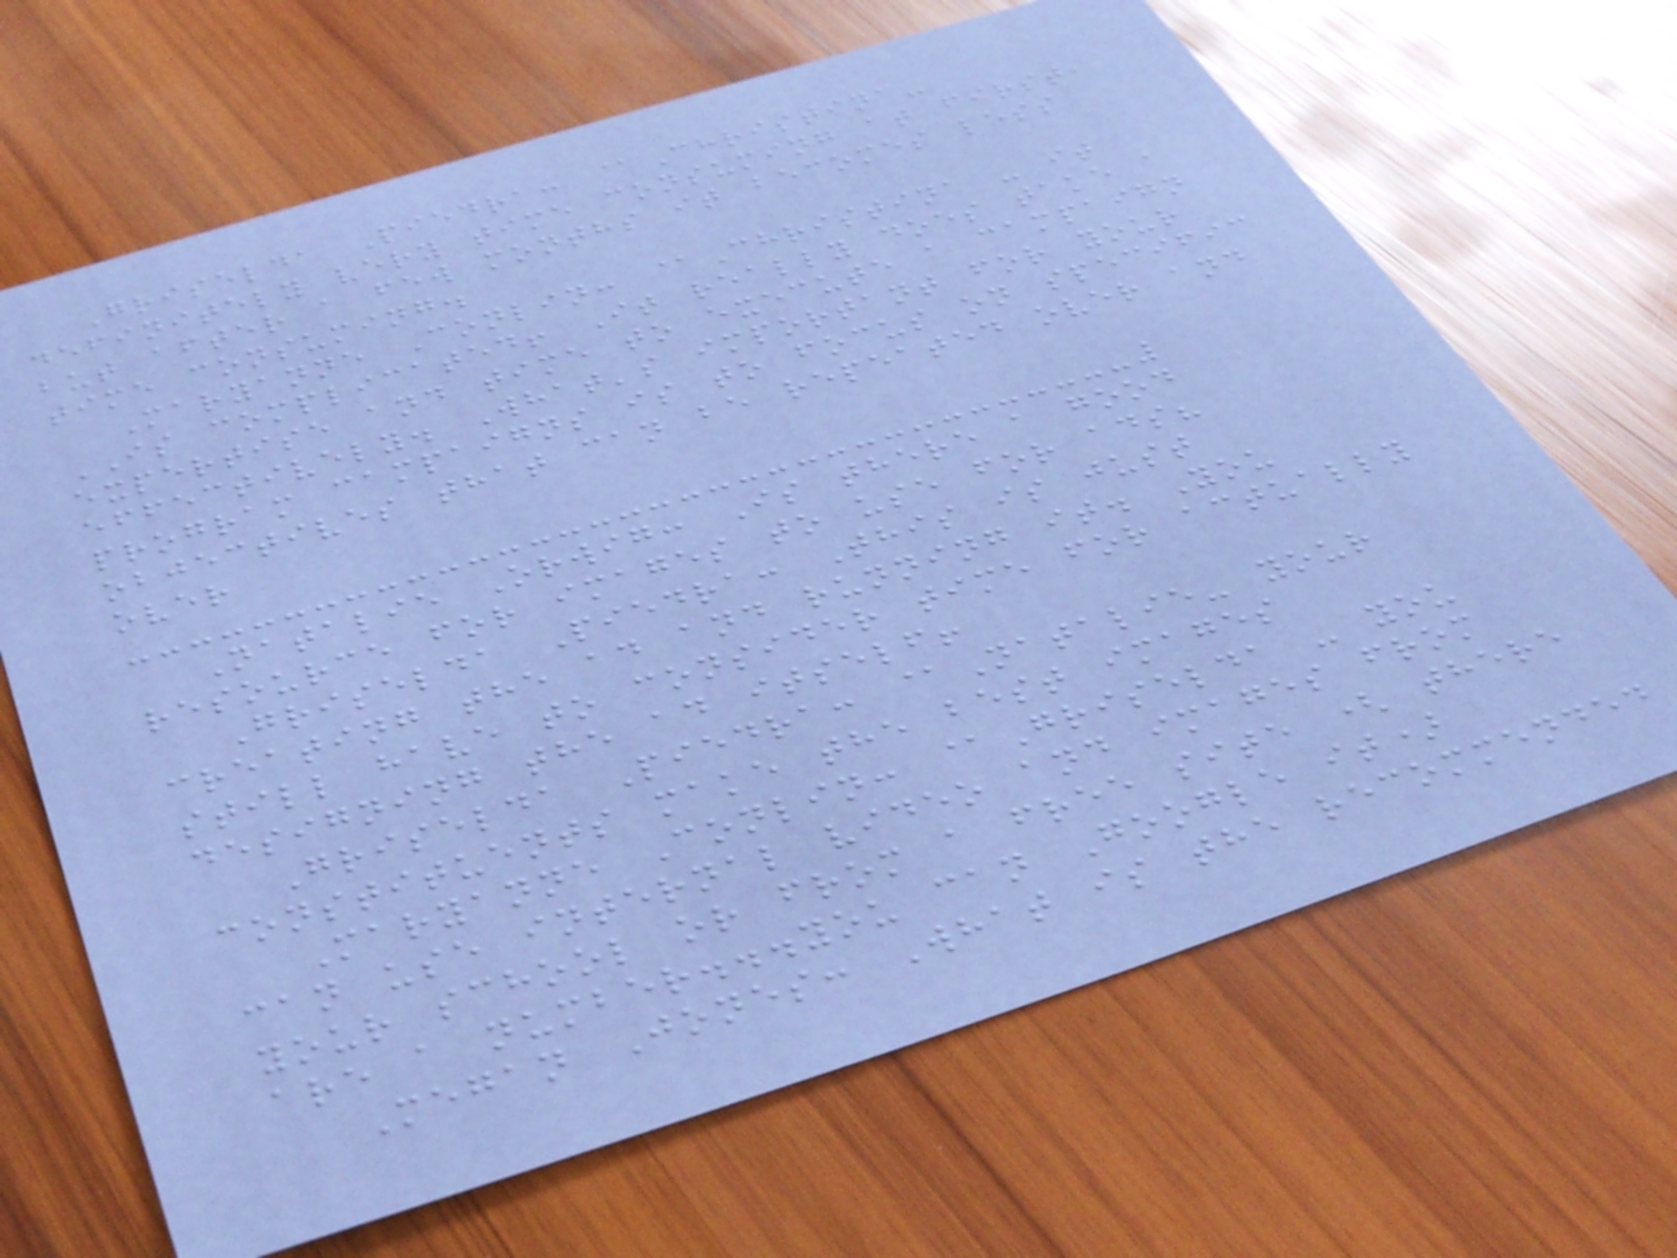Griselda Piedra: @Christina-
definitely very time consuming at first,
but after a few months it becomes less
time consuming.
Maryanne Conlin: @Christina - it
IS complicated! It really does take a
expertise and time to execute a campaign
effectively. What's important for your
program campaigns is to focus on specific
objectives that can be repeated over and
over
Natalie Orwig: Is there a good
resource for images to use for ads?
Griselda Piedra: This is just
creating the ad and running it. You
still have to consider time for actually
designing the ad itself!
Griselda Piedra: @Natalie- your
constituents make the best images
Maryanne Conlin: @Griselda - you
can use internal video and images from
your school or from a free site ( there
are a number...you can Google it)
Megan Jones: What is the recommended
